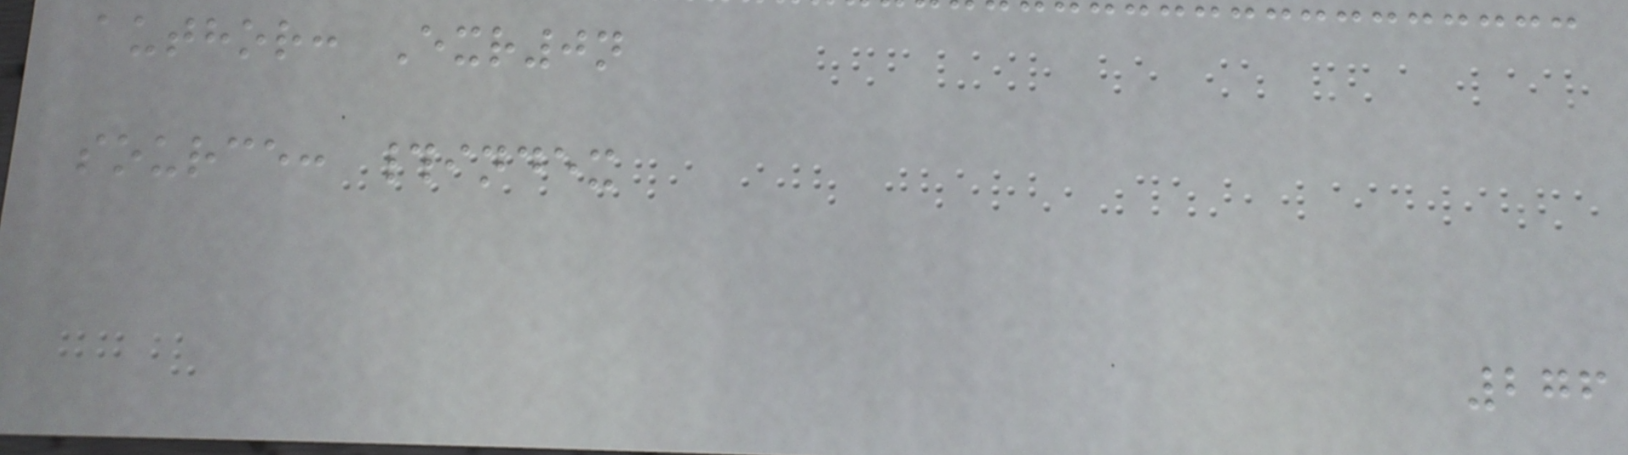author: Exr0n
source: #index
276
